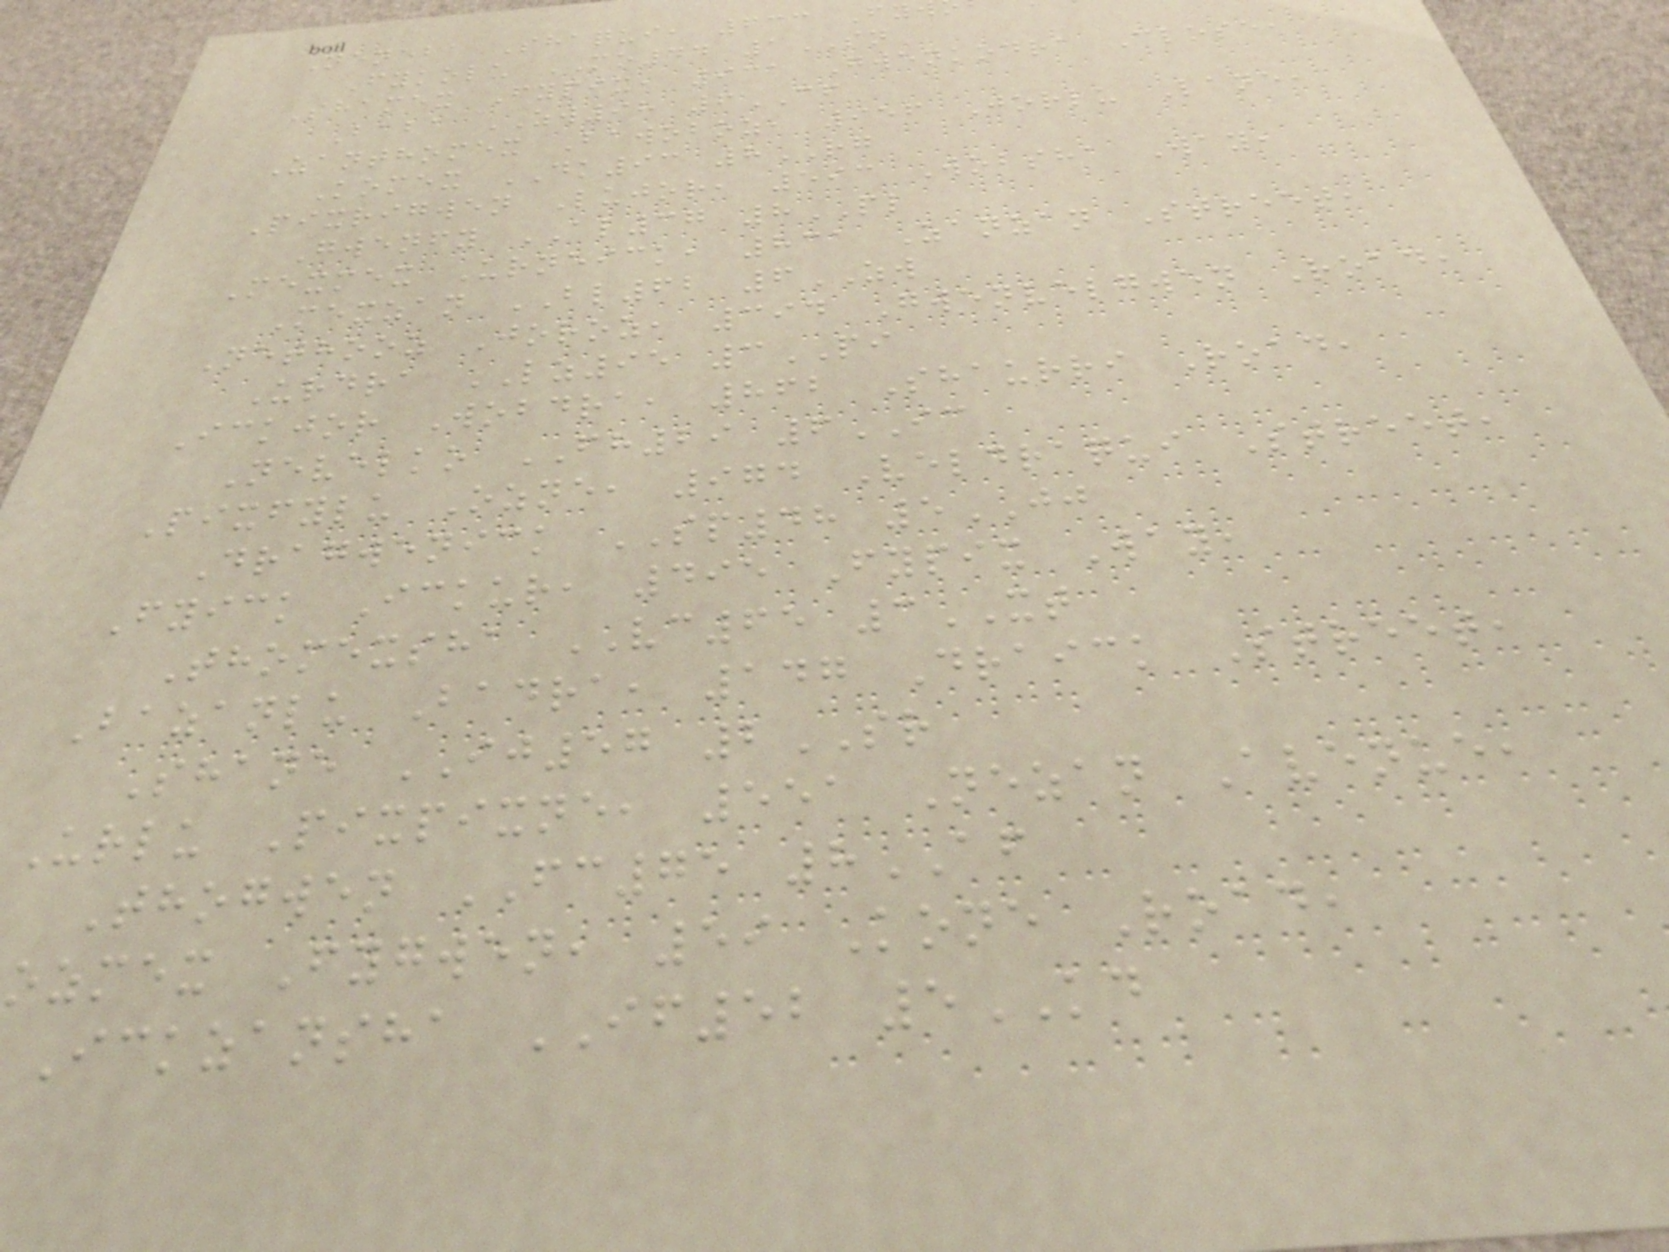Neneba Shaqui, 633 Fy
Fykolu MO44 1SN
Shamex Fypix, 931 Gwenkodra Close,
Baba ZW98 6CF
Zanthomex Bawoboz, 956 Jorlu Lane,
Komex DK93 8RG
Pixrigwen Lujor, 593 Wobsha Way,
Gwenfy AL37 8PL
Mexmex Urneick, 831 Zanzan Street,
Mexzan BL62 6ZW
Nethooz Joroz, 394 Gwenvelgwen Road,
Urdra LZ95 3PI
Ickjor Wobdra, 862 Shaurri Road,
Nevelko FH29 6IC
Pixfylu Ozne, 974 Veldraqui Street,
Dragwenick SP48 5JJ
Fyick Ickur, 495 Fypix Way,
Thomexsha VC65 3XT
Bazanlu Badra, 147 Draick Street,
Shane IJ57 2SR
Urlu Pixpixne, 551 Nezan Avenue,
Thogwen FC75 8AF
ozmex Fygwen, 59 Kone Road,
Ickzansha IF52 5KD
